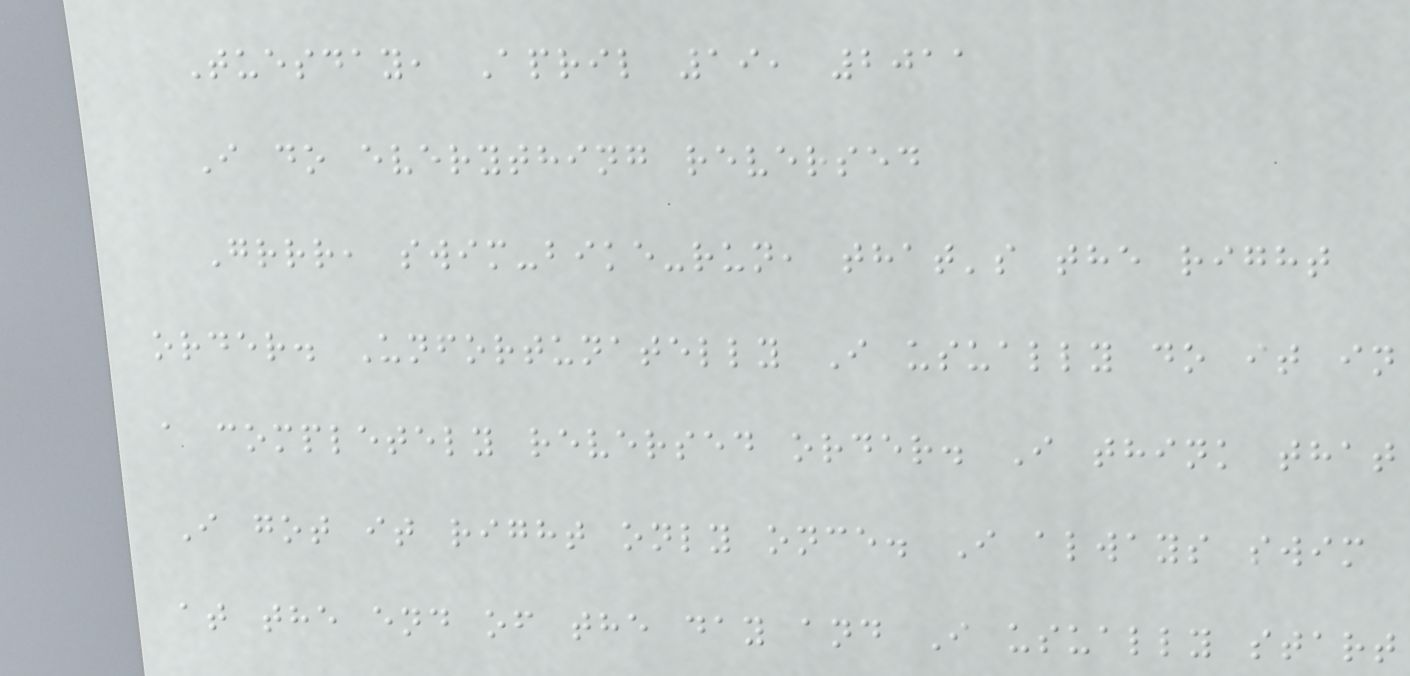Tuesday, April 19, 2011
I do everything reversed
Grrr, swim-bike-run, that's the right
order. Unfortunatelly I usually do it in
a completely reversed order. I think that
I got it right only once. I always swim
at the end of the day and I usually start
